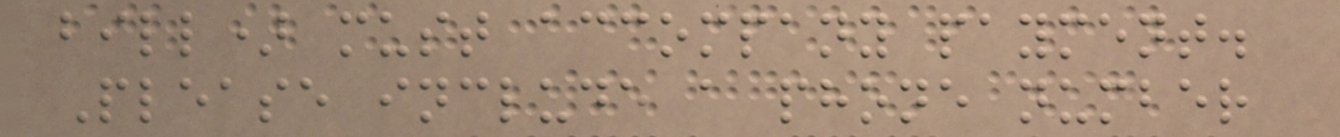bill) must accompany payment.
Please include a phone number
